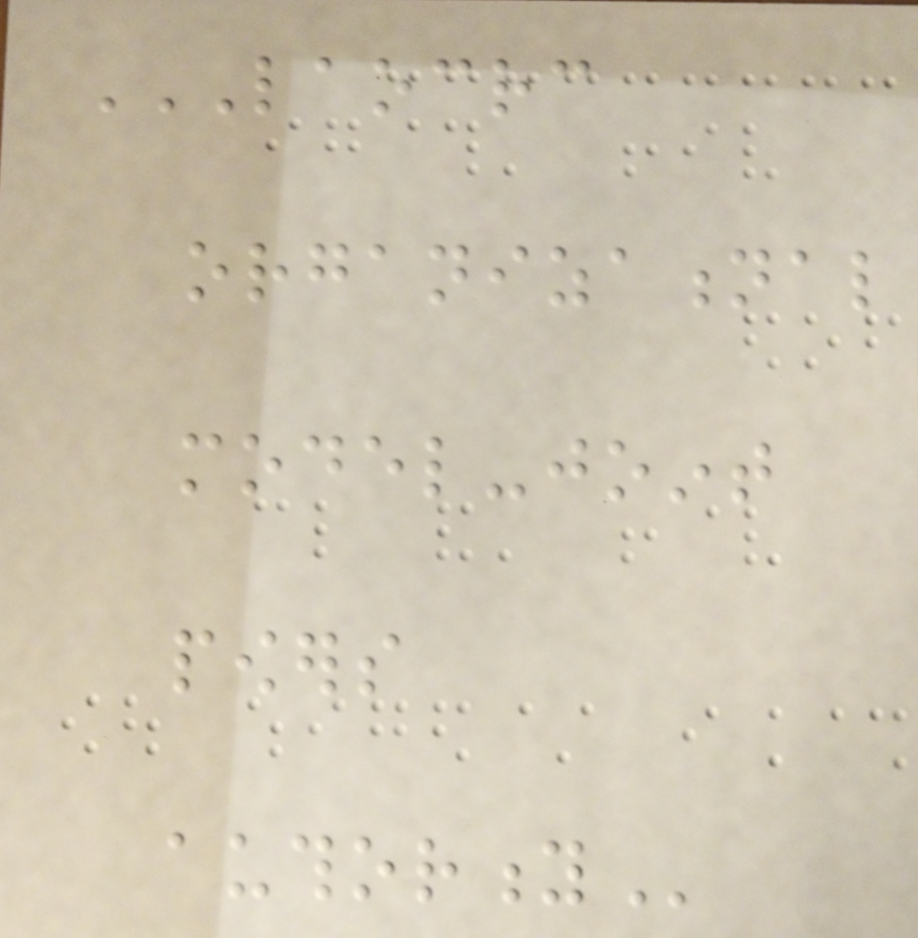LAOCRC
ORGANIZATIONAL
MODEL-JOINT
POWERS
AUTHORITY
